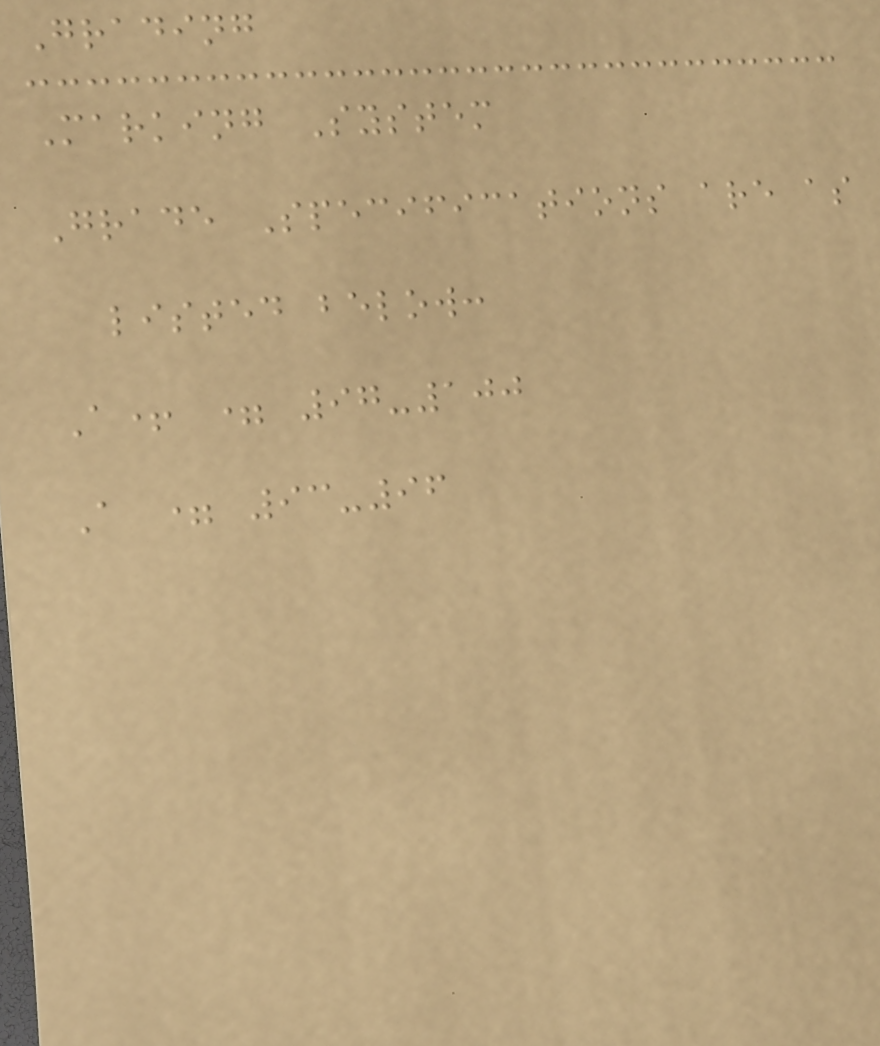Grading
Marking System
Grade Specifications are as
listed below:
A+ = 97-100
A = 93-96
